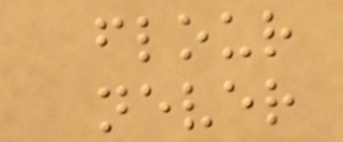flour
never
